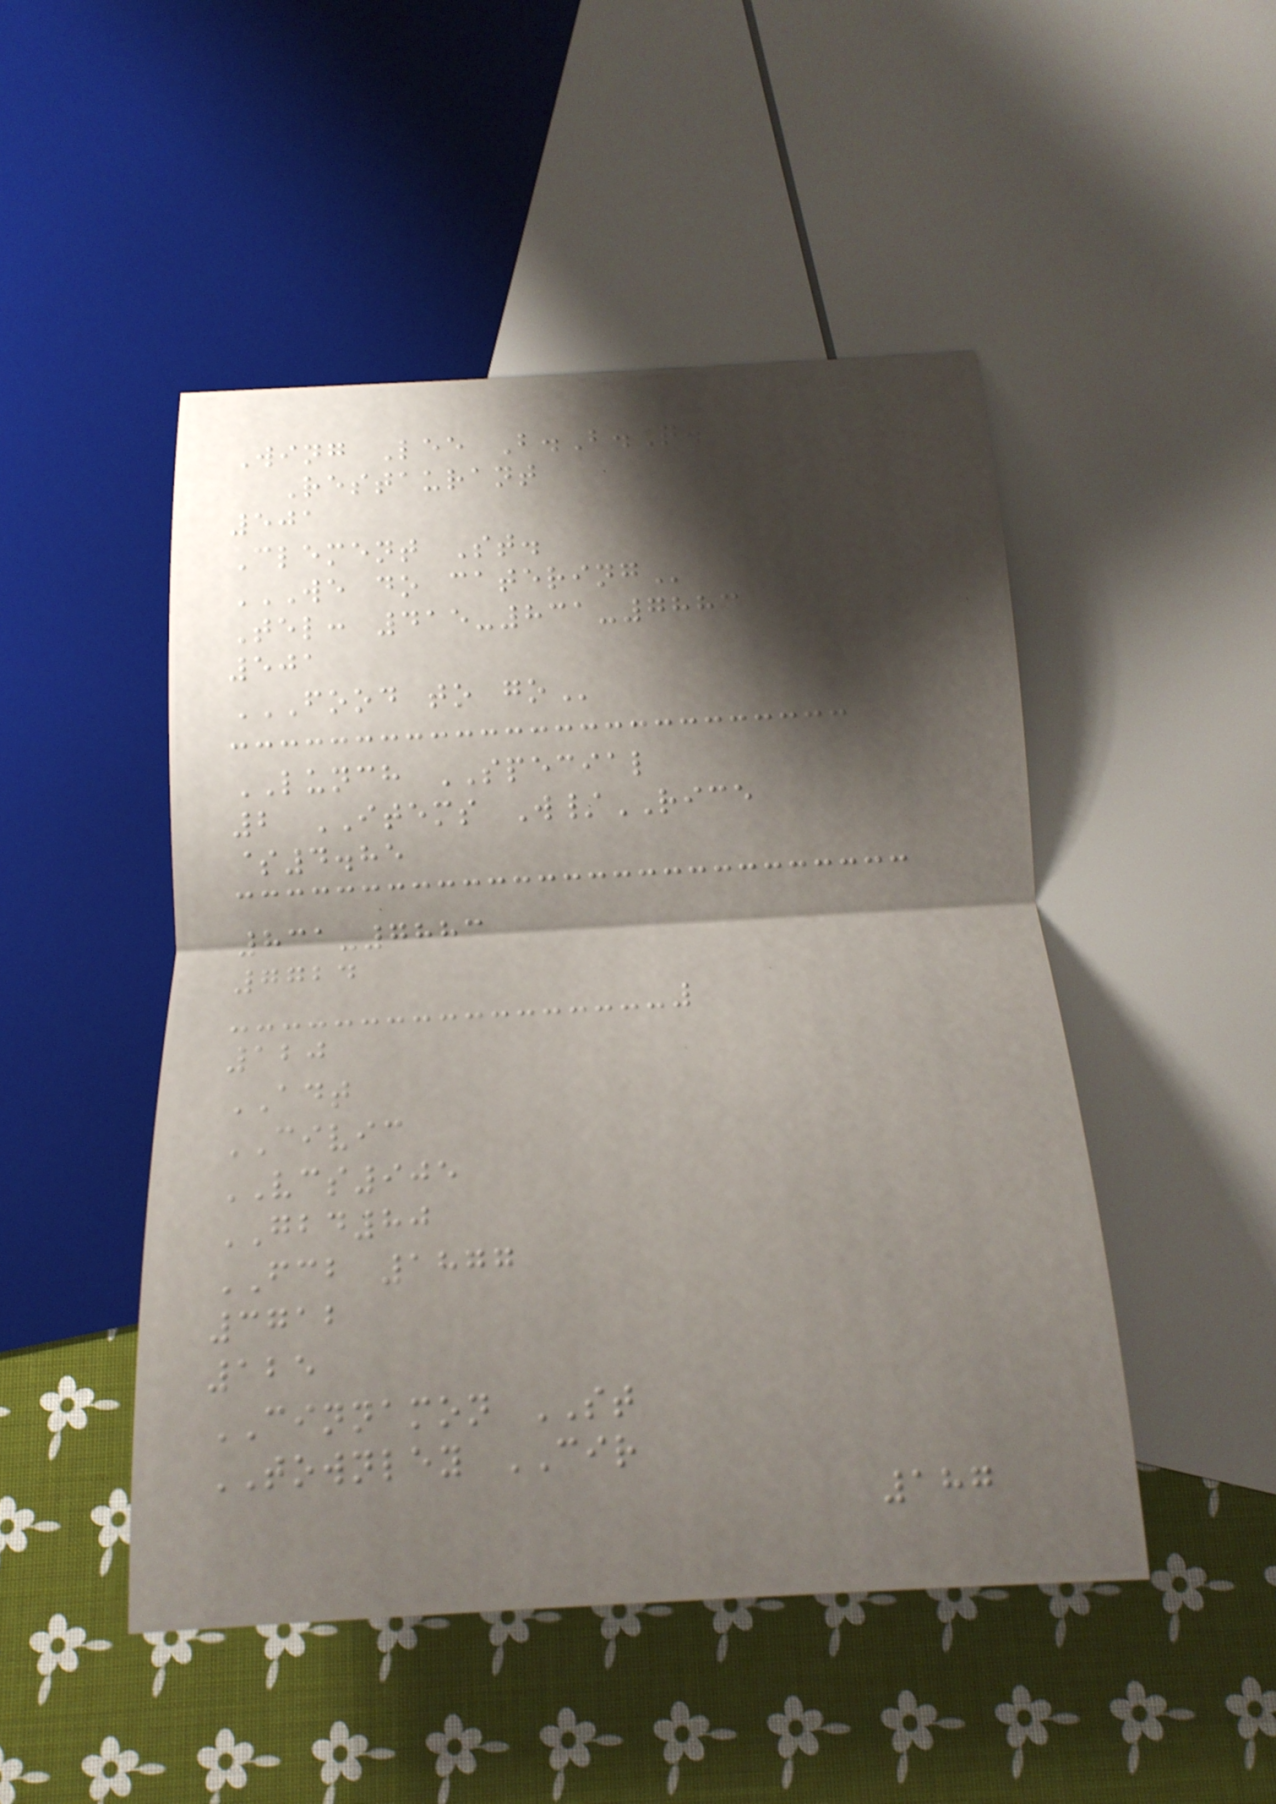Wing Lee B.B.Q.
Restaurant
501
Clement St.
WE DO CATERING
Tel: 415-831-7883
501
FOOD TO GO
LUNCH SPECIAL
2 ITEMS W/RICE
$4.85
831-7883
7724
120
ADT
CIVIC
VCS905
GBD80
FCB 1877
3712
125
CINNAMON ST
TOWNLEY CIR
187
